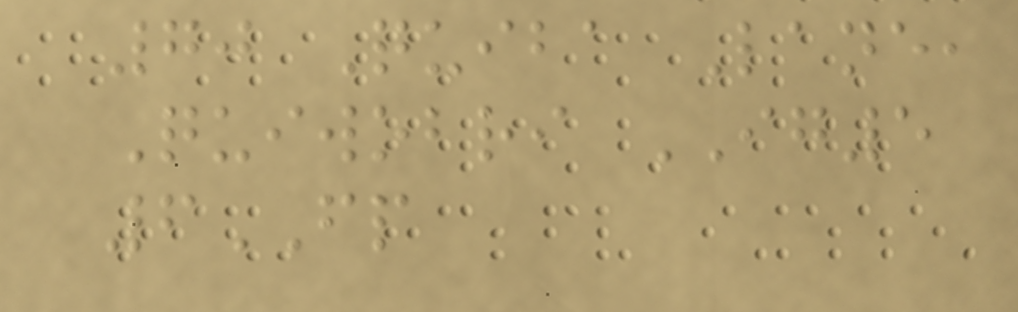70 Quiba Lane,
Quiwobri IG5
6FP
